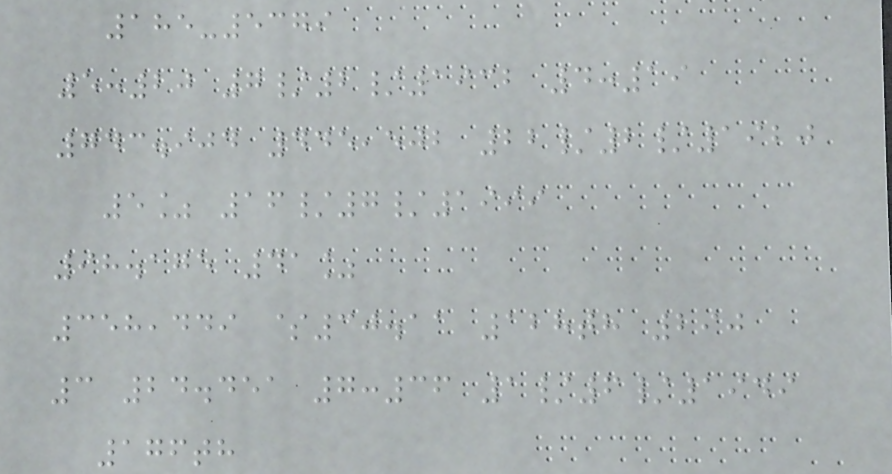185-5379
5:20 7/2/1932 4:19
743.904 445,502 22/2/1920
5% 16/7/1999
98.175 41%
358,449 $30.11 128th 290
3 24.451 7:36 1/6/1949
176th
